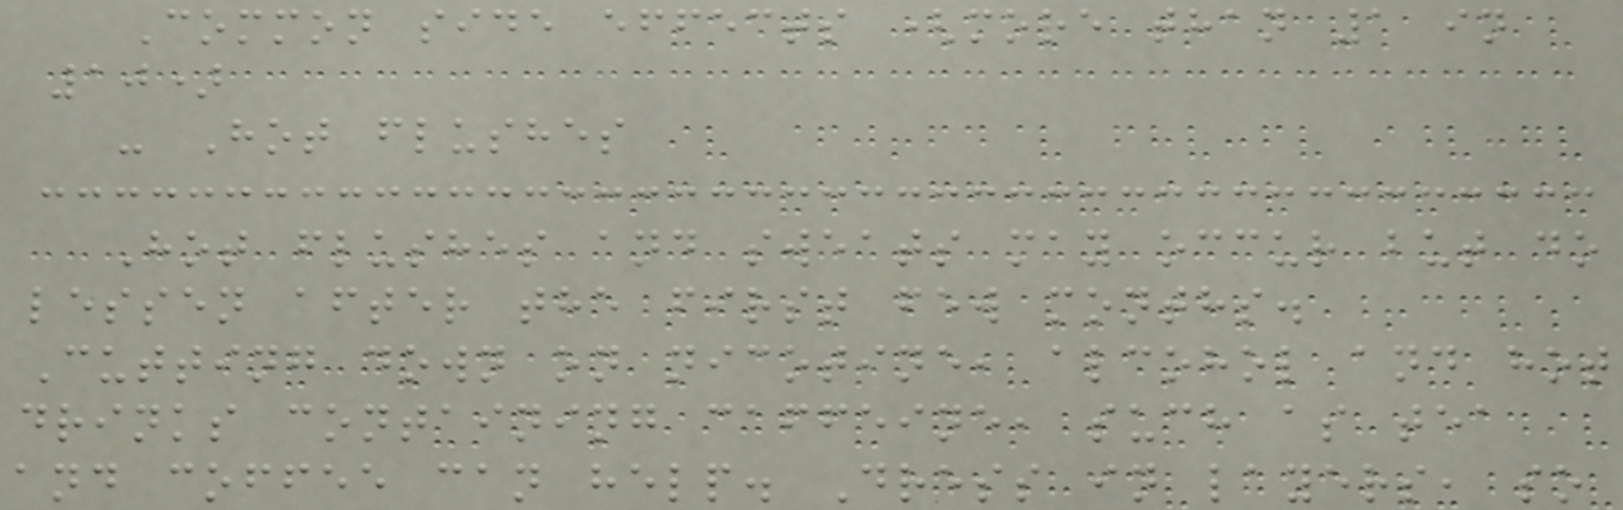Common side effects (more than 1 in
10)
- Hot flushes
Hot flushes and sweats may occur but do
lessen after the first few months.
Cutting down on nicotine, alcohol and hot
drinks containing caffeine, such as tea
and coffee can help. Dress in layers, so
